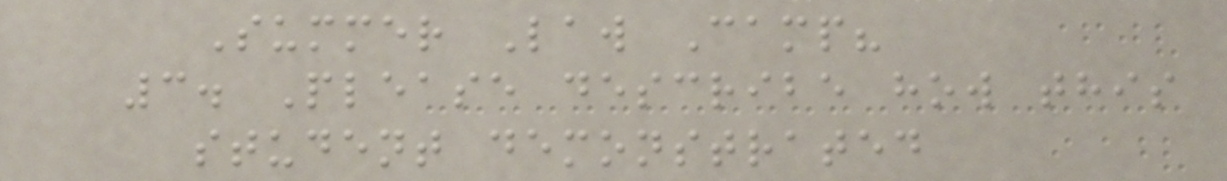Summer Law Camp?
3. Please describe how this
student demonstrated
